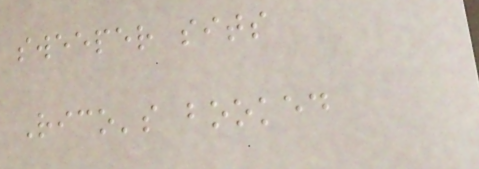sweeper sits
Rico's booked
